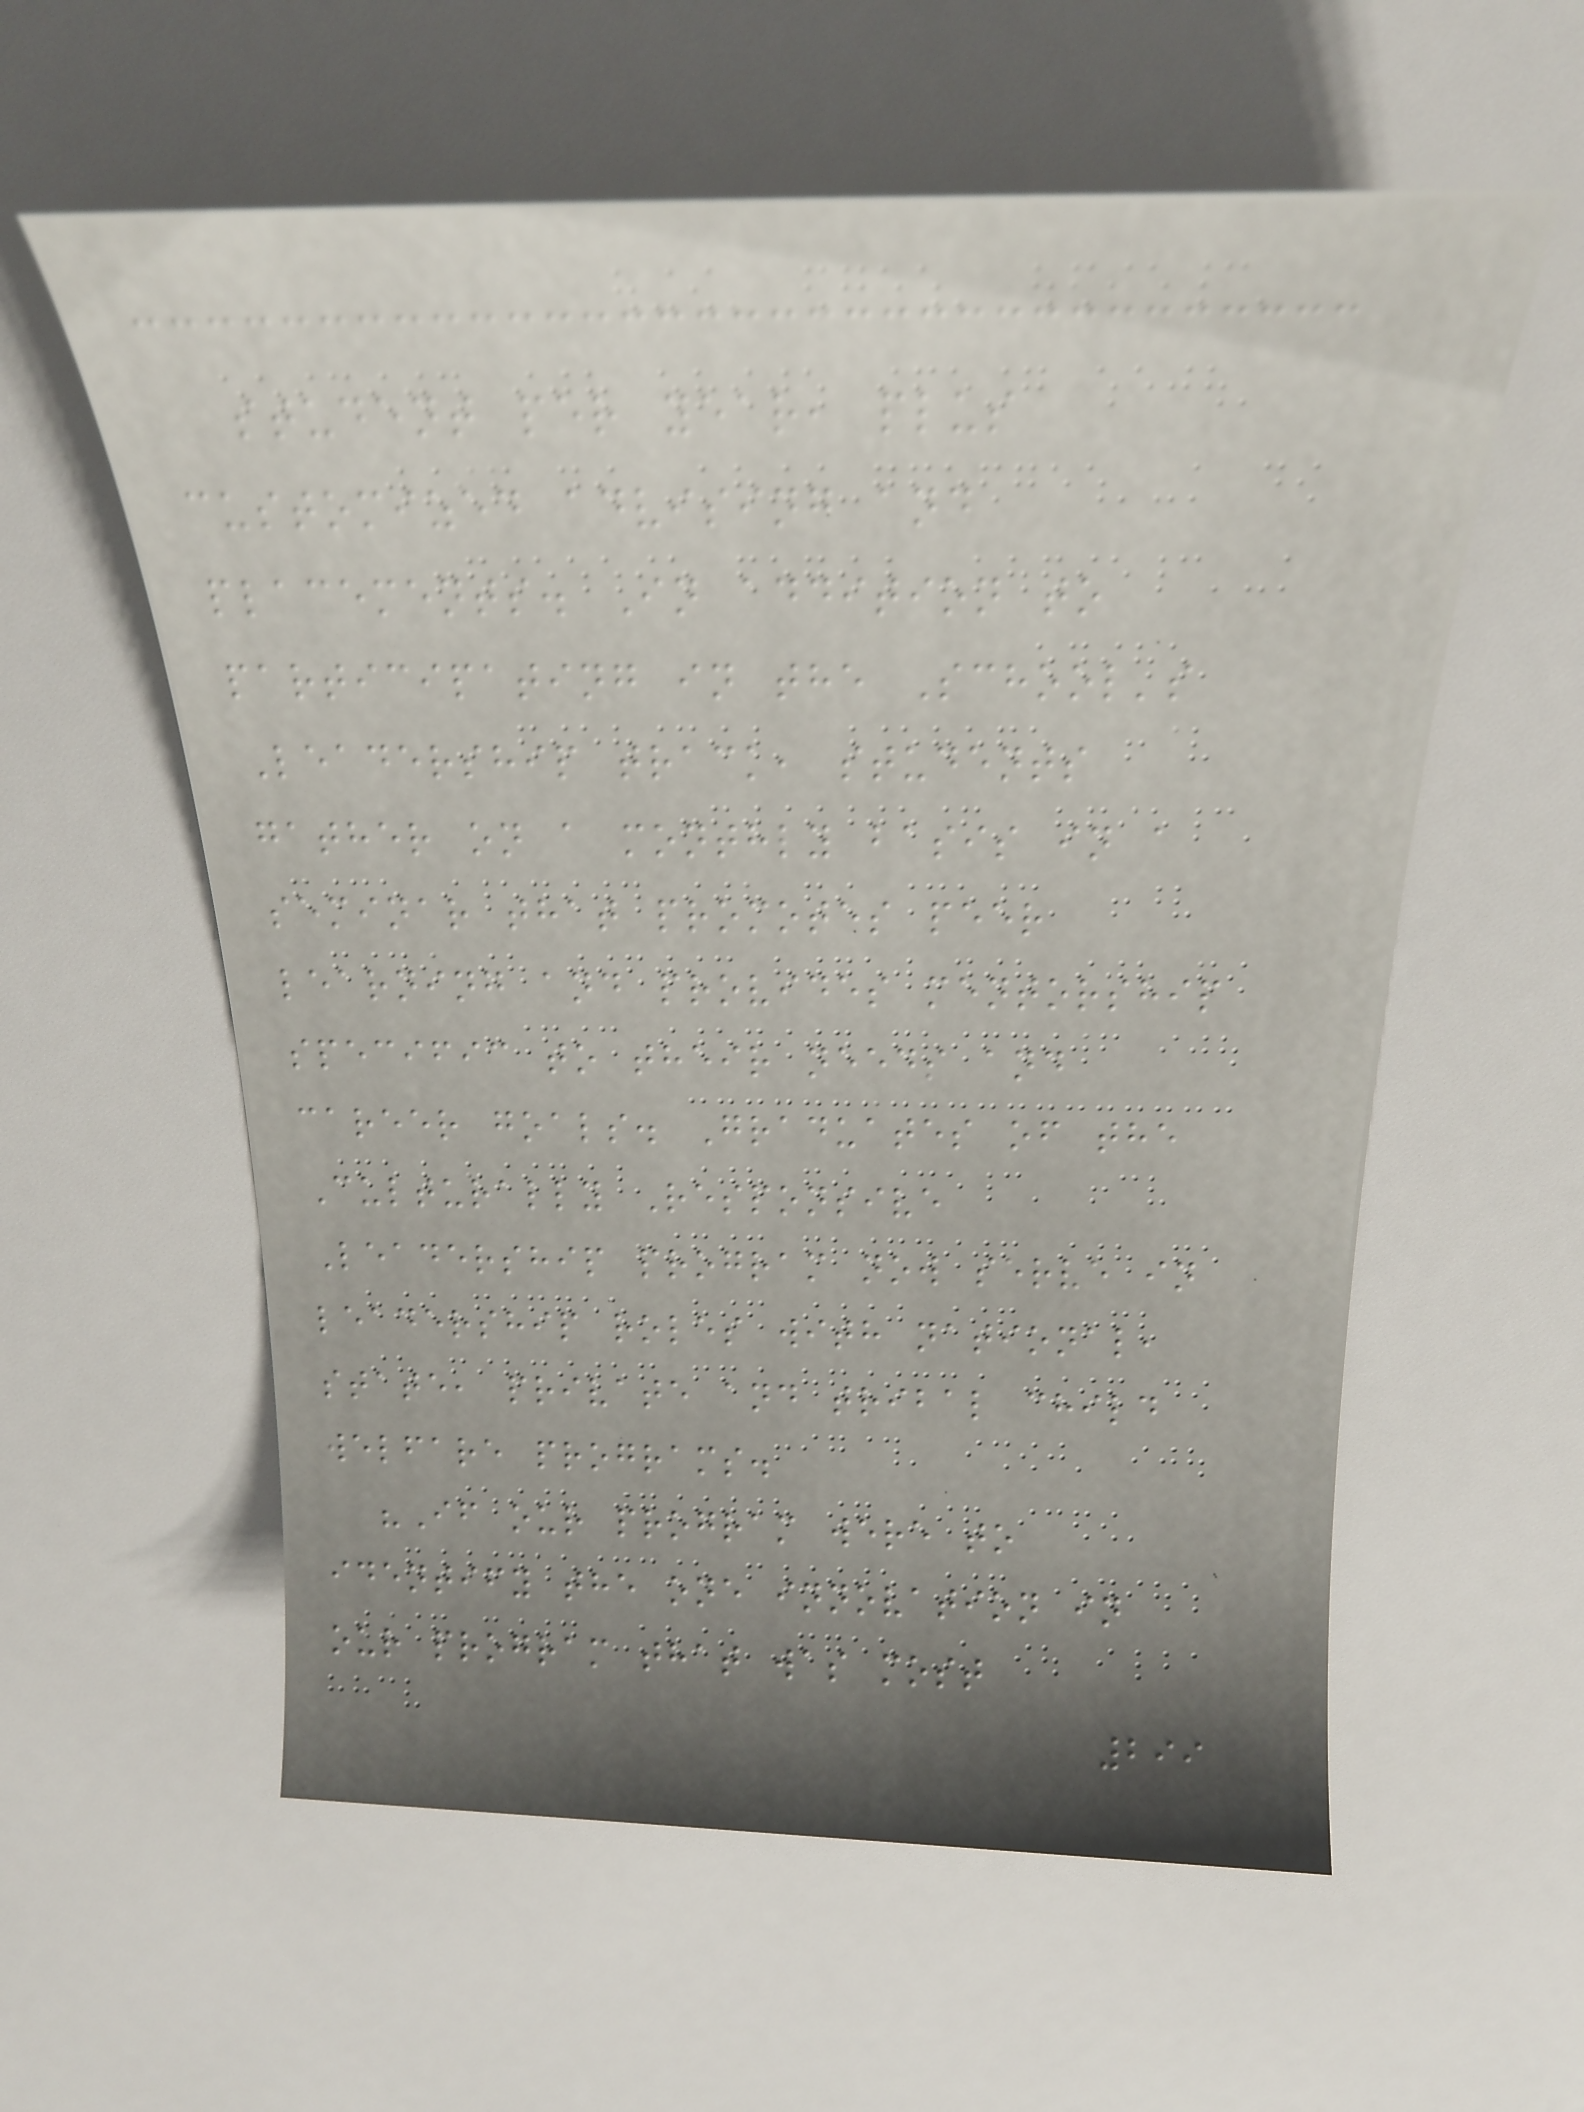student per year, plus
customized advising and
placements. In addition to
participating in the School's
Leadership track, students
gather on a monthly basis in a
seminar that promotes peer
learning and provides mentorship
specific to their needs and
career goals. Graduates of the
Culturally Responsive
Leadership program now serve in
leadership roles with national,
state, private and tribal child
welfare programs.
"If our program were to
identify the one innovation in
our program that was most
299
